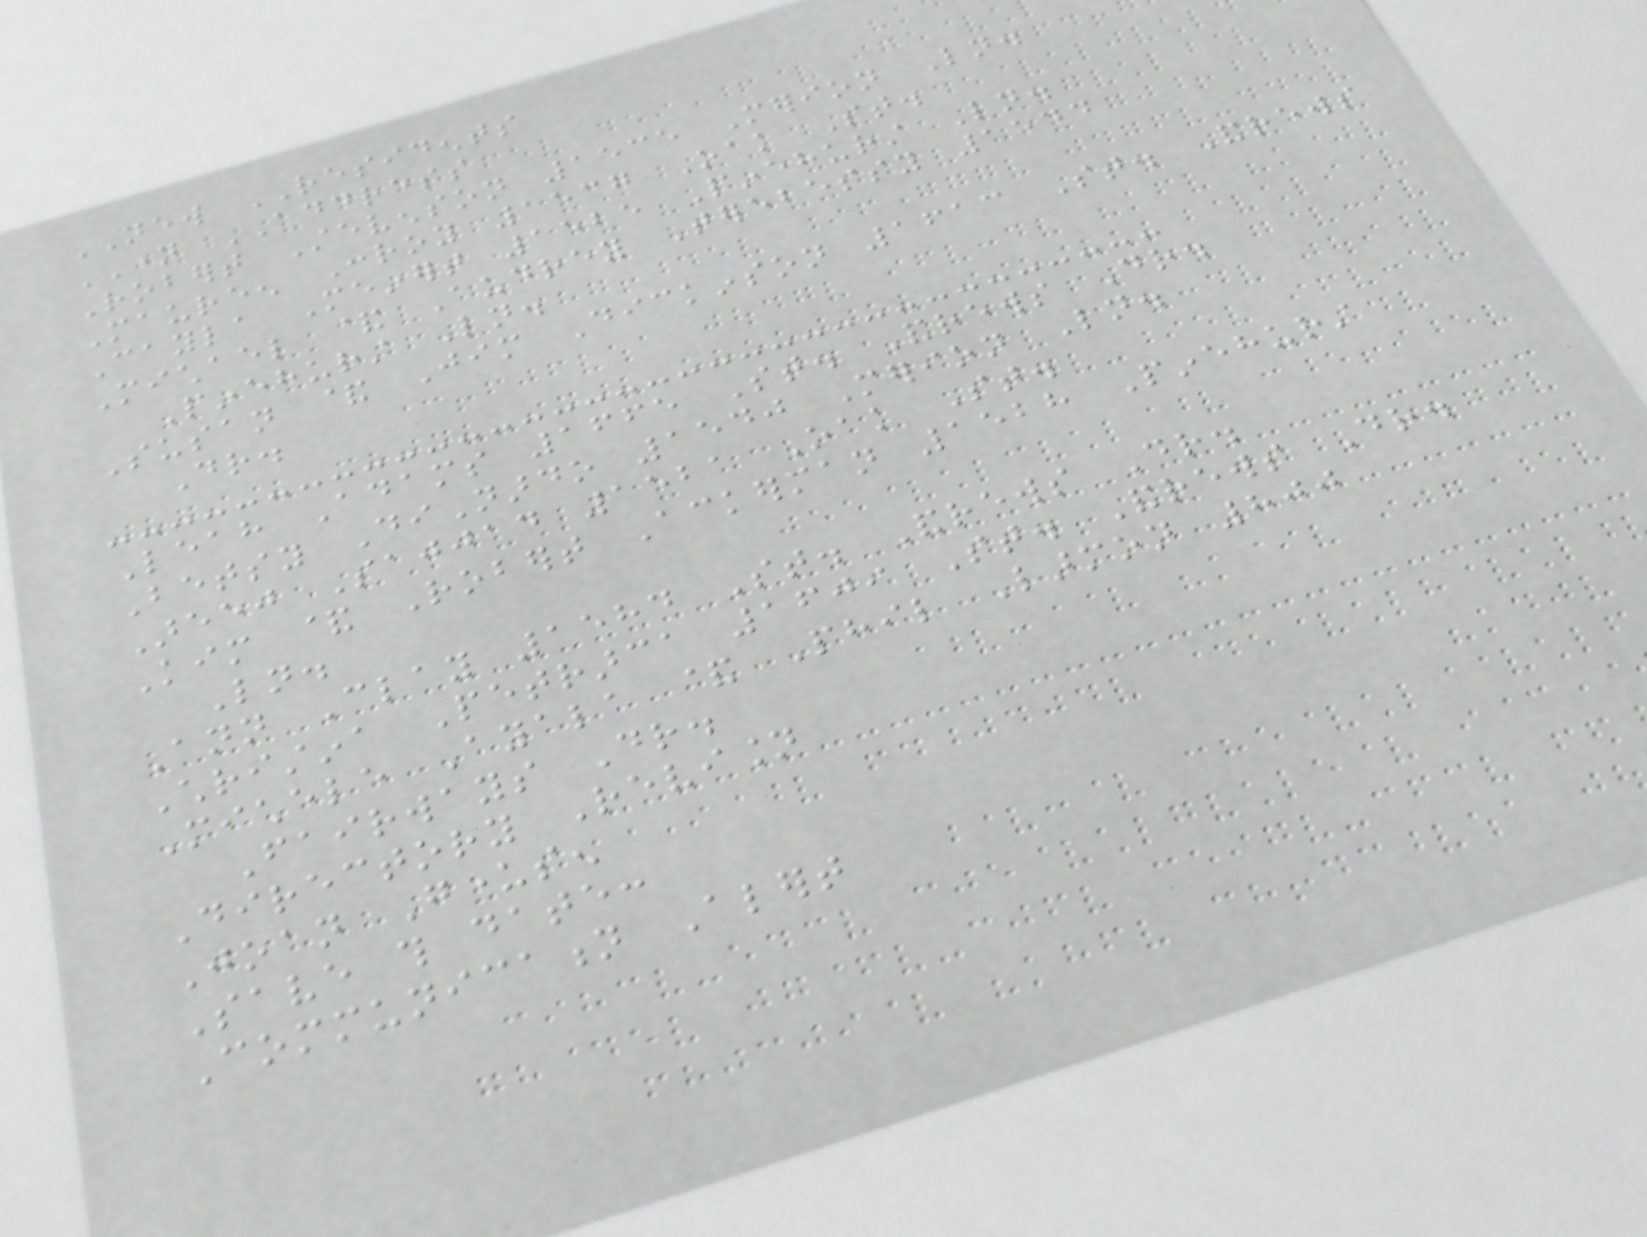NEW RESIDENTS
NAME ADDRESS
Robert Stevenson 1535 Merion Ln.
Maureen Conroy 1537 Oak St.
Cayla Meinert 1525 Pinehurst Ln.
Michael & Audrey Terebessy 1544
Pinehurst Ln.
Susan & Jim Dickinson 1613 St. Andrews
Dr.
Leah Adams 1665 St. Andrews Dr.
Betsy DiNardo 1540 Merion Ln.
Areej Sajjad 1521 Oak St.
Kim & Robert Ackerman 1528 Pinehurst
Ln.
Ann Clay 1584 St. Andrews Dr.
Christina Petrarca 1609 St. Andrews Dr.
Michele Ayala & Phil Larmon 800
Fairways Dr.
Directory Revision
Joan Gundersen
Save this date:
Communication Alert
